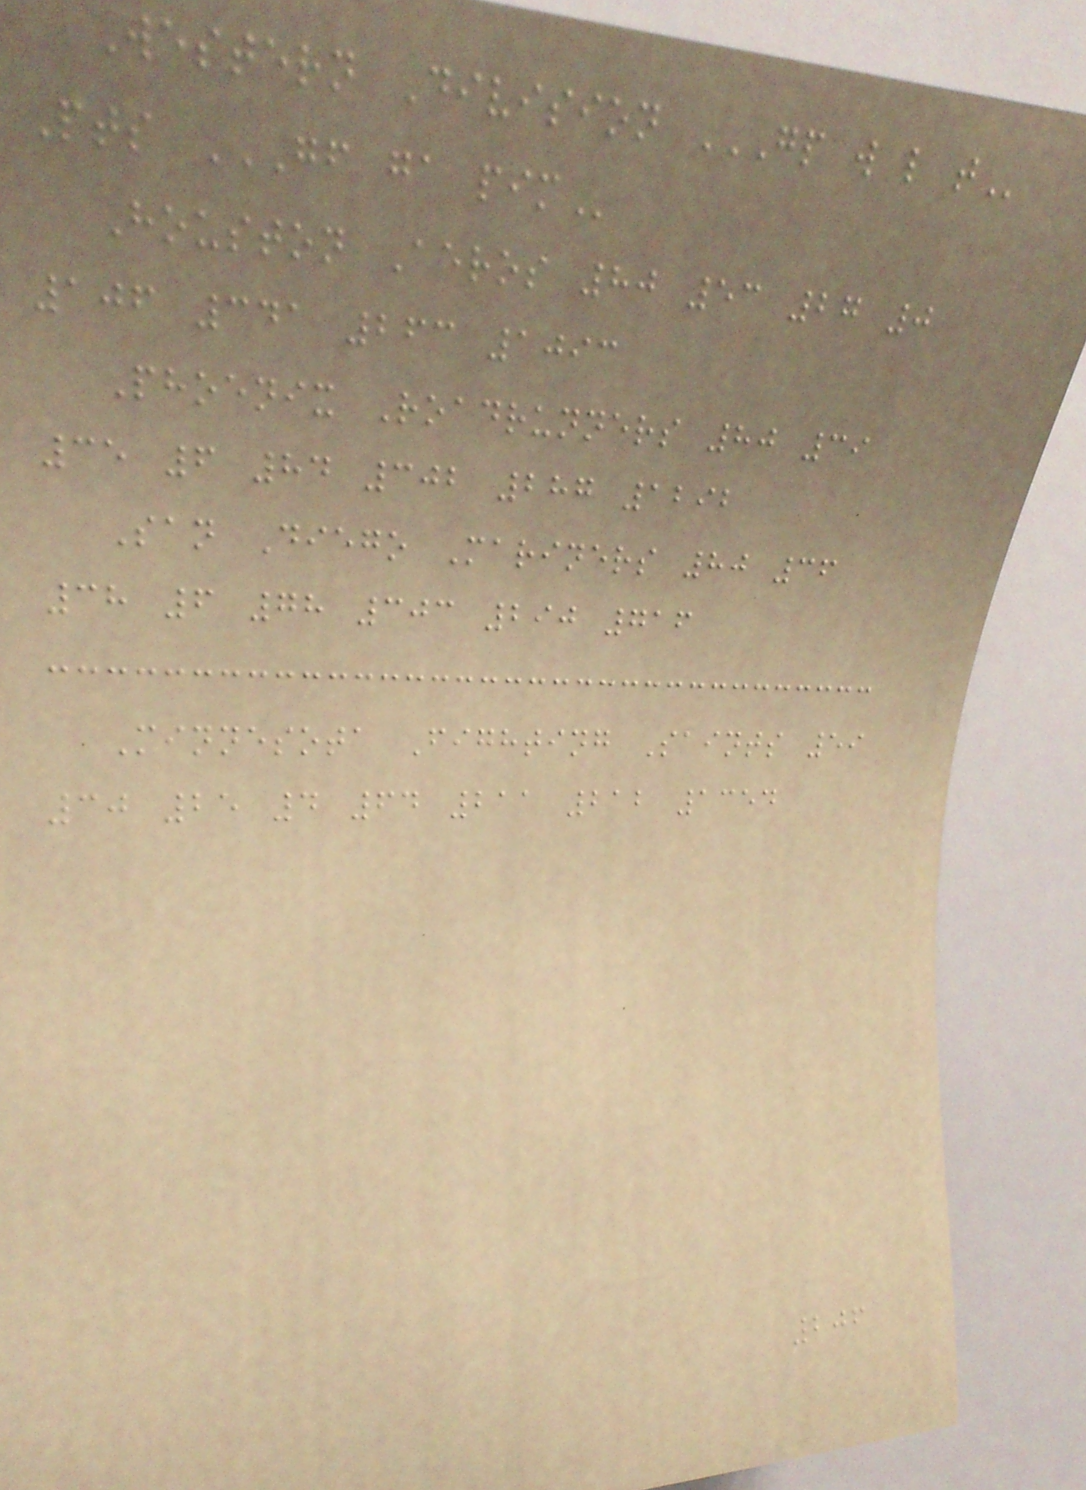Western Division GP W L T
Pts GF GA PIM
Houston Aeros 80 53 27 0
106 341 263 1093
Phoenix Roadrunners 80 39
35 6 84 302 287 1292
San Diego Mariners 80 36
38 6 78 303 290 716
Minnesota Fighting Saints 59
30 25 4 64 211 212 1354
206
